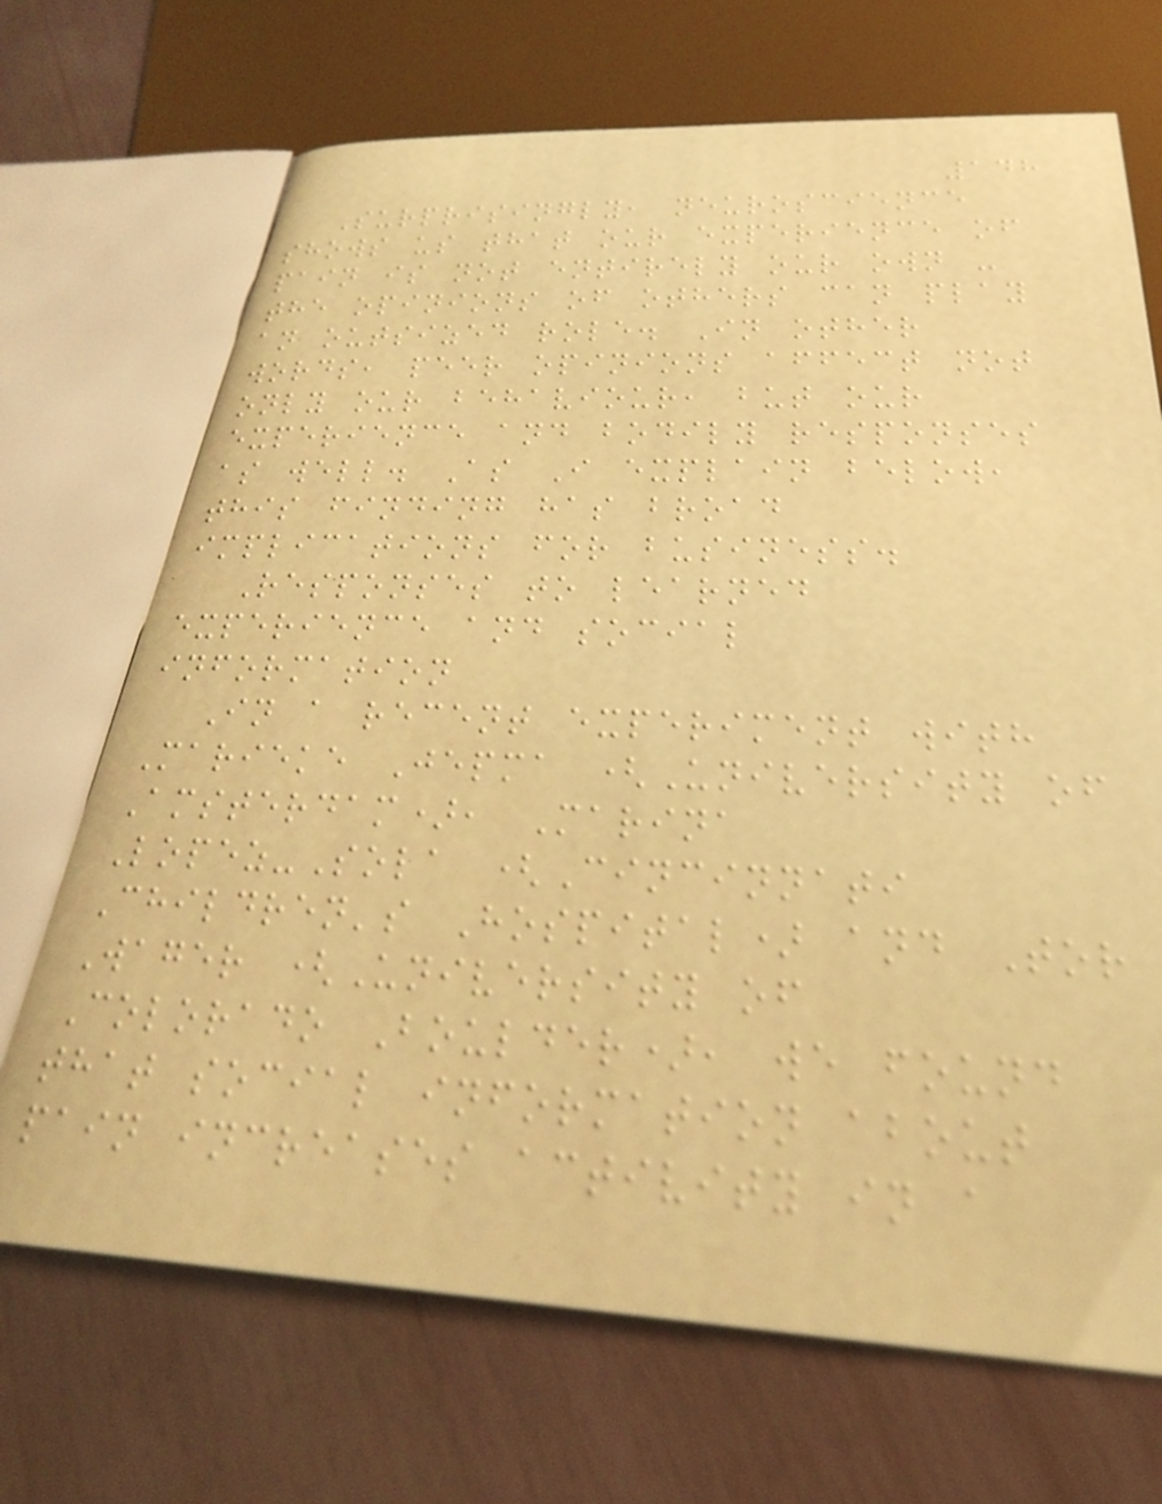148
Surprisingly, neuroscience
shows us that our experience of
pain is not entirely our own -
the opinions of others can play
an outsized role. In other
words, peer opinions affect not
only our behaviour, but our
experience and bodily responses
as well. As I explain below,
this finding has broad
implications for business.
Responses to learned
experience and social
information
In a recent experiment with
Marieke Jepma (University of
Amsterdam), Marina
Lopez-Sola (Cincinnati
Children's Hospital) and Tor
Wager (University of
Colorado Boulder), we found
that social information about
pain increases activity in a
